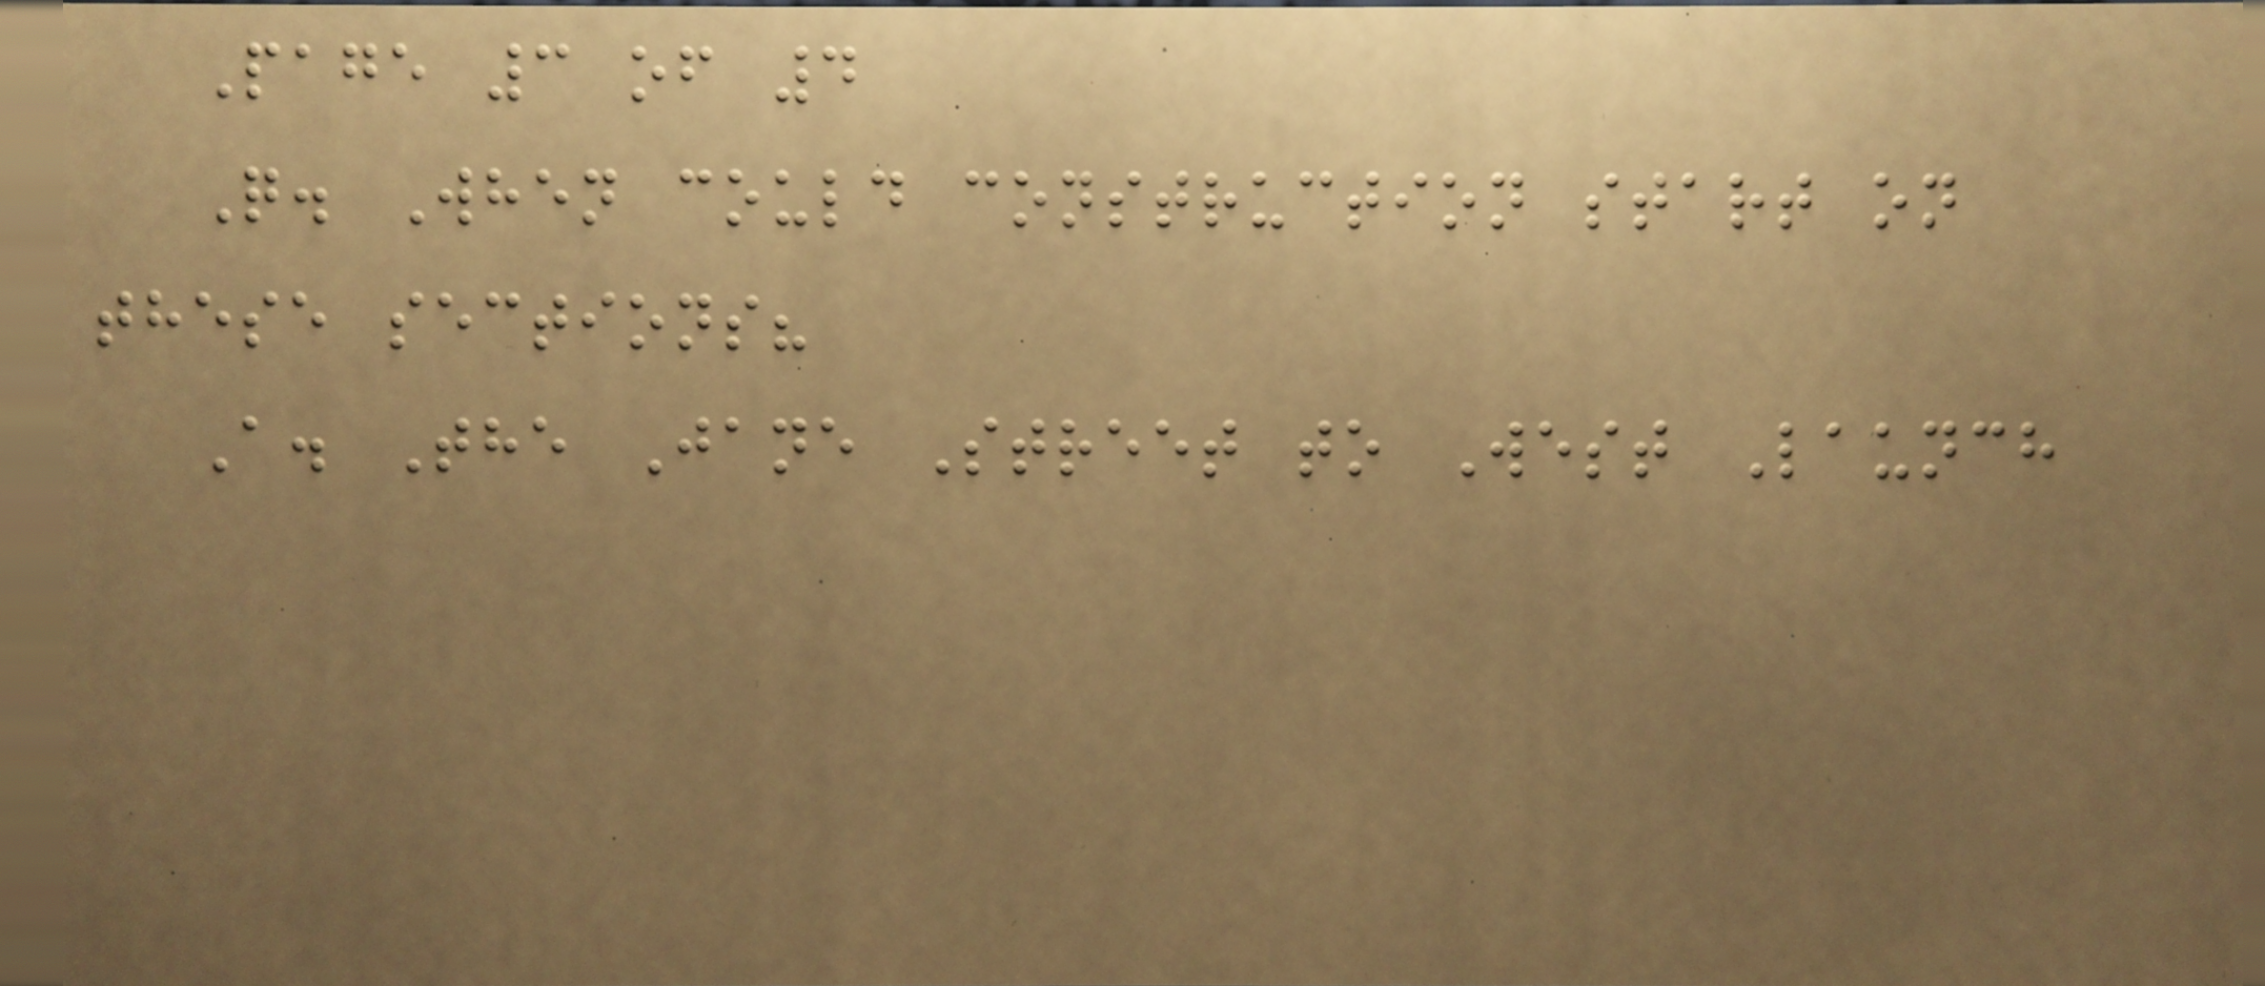Page 3 of 4
Q. When could construction start on
these sections?
A. The Jane Street to West Launch
